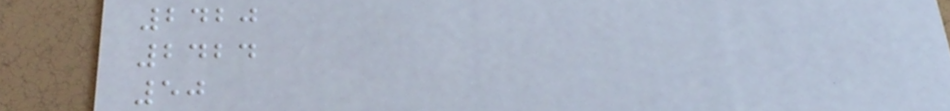2420
2424
50
